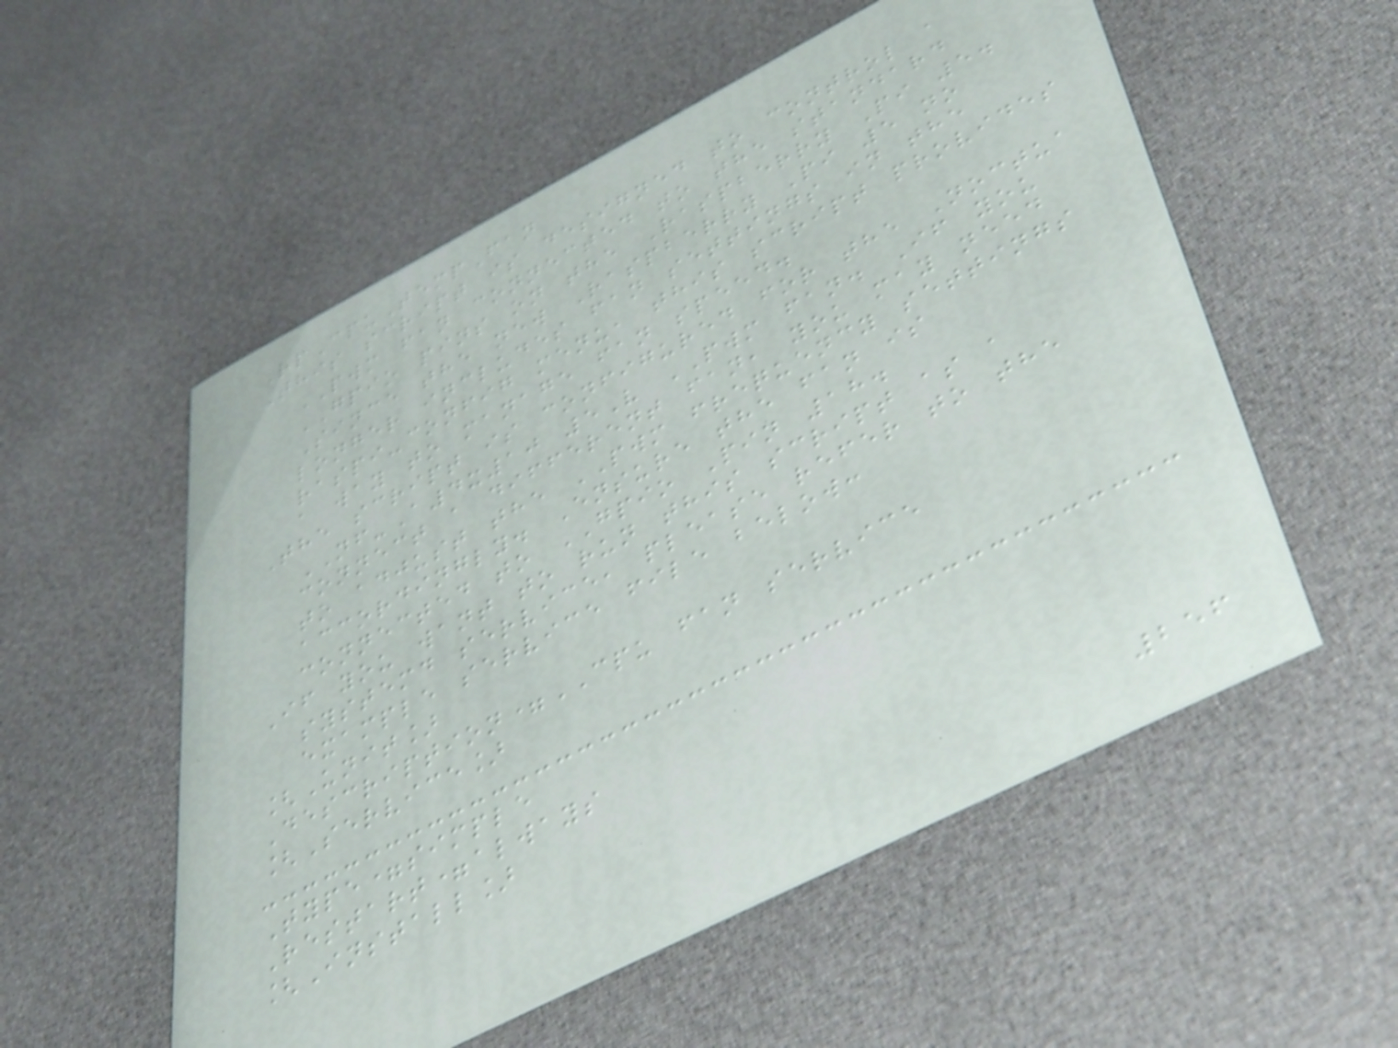RpCpuTempFan
This script is designed to control a
PWM fan connected to the standard
GPIO pins on the Raspberry Pi 5.
Since the new Raspberry Pi 5 no
longer includes fan settings in the
raspi-config menu, this script provides
a way to manage fan speed.
The script is configured for the Noctua
NF-A4x10 5V PWM fan. If you
connect a different fan, you may need
to adjust the PWM frequency settings
accordingly. Ensure the fan is
connected to GPIO Pin 18.
If you want to run this script as a
systemd service, please refer to the
example service file below:
[Unit]
Description=CPU fan service
[Service]
Type=simple
Restart=always
[Install]
256
